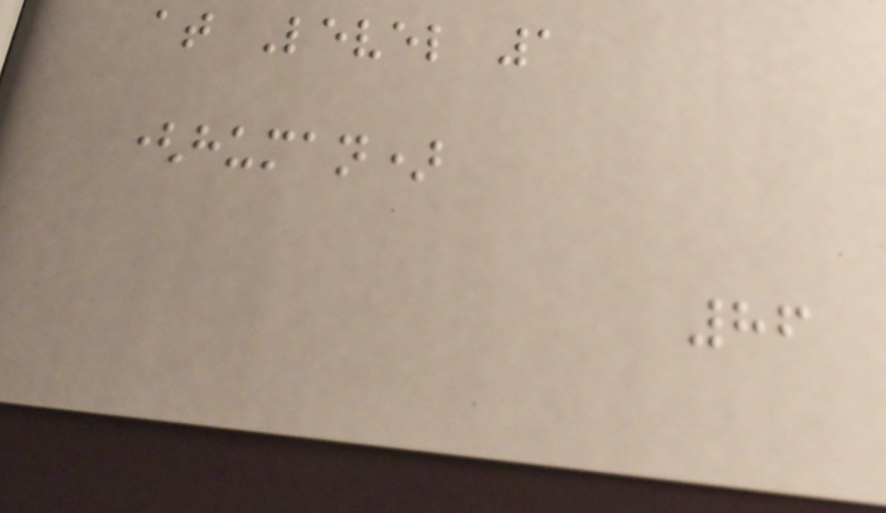at Level 1
(human)
86
